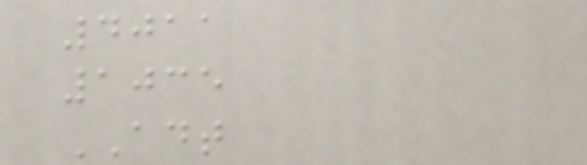4011
1035
ADT
